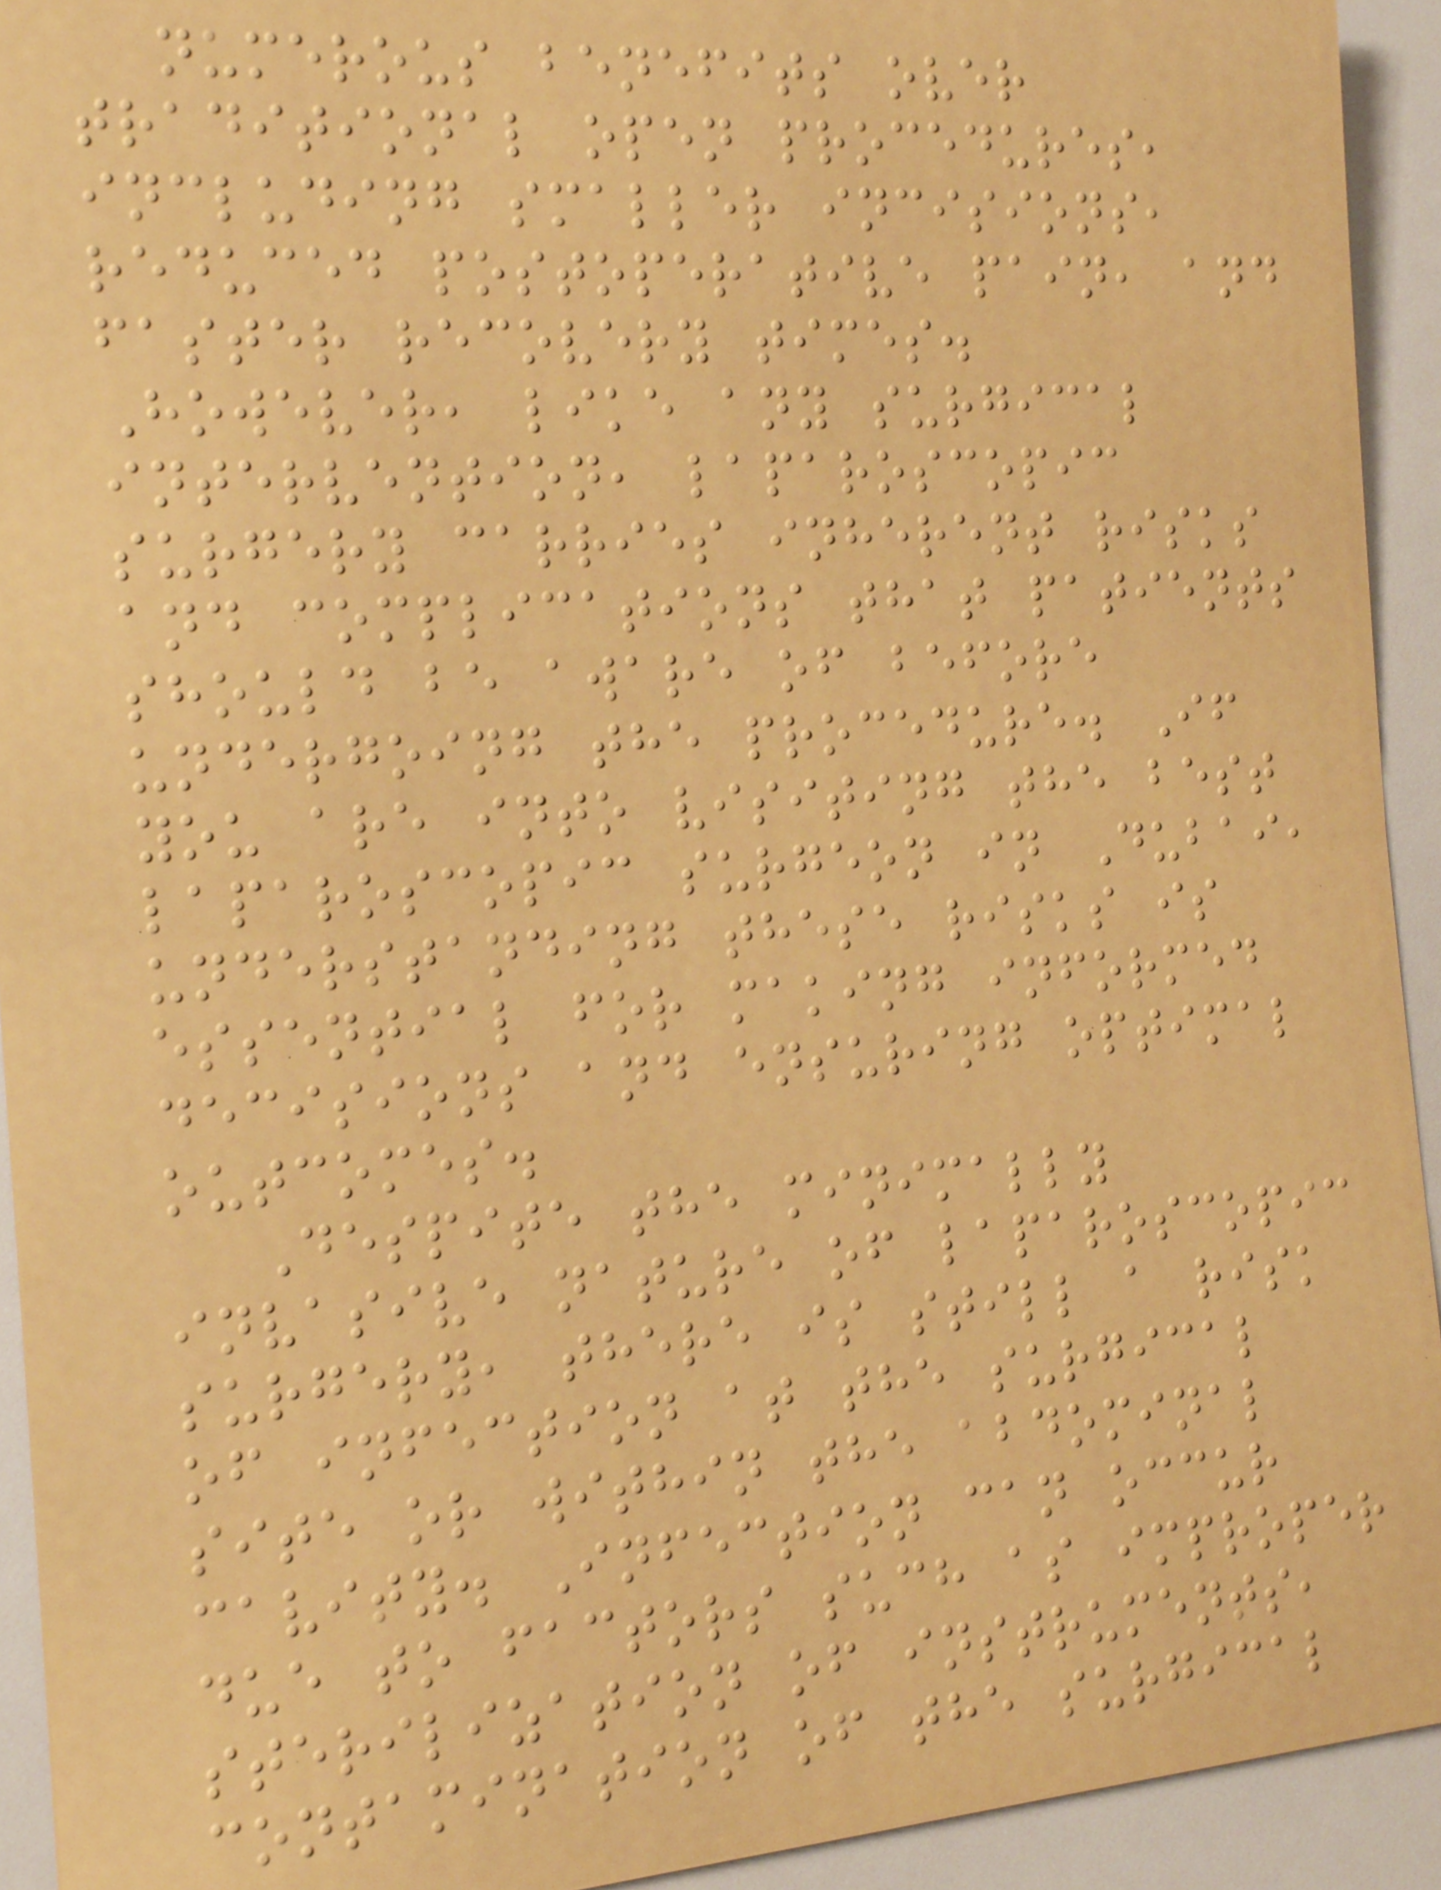numerous benefits over
traditional open procedures,
including smaller incisions,
reduced postoperative pain, and
faster recovery times.
However, like any surgical
intervention, laparoscopic
surgery carries inherent risks
and complications that patients
should be aware of before
undergoing the procedure. If
you are into visiting the best
laparoscopic surgeon in Dubai,
understanding these risks is
essential for making informed
decisions and ensuring optimal
outcomes.
Despite the minimally
invasive nature of laparoscopic
surgery, there is still a risk
of infection at the surgical
site or within the abdominal
cavity. Infection can occur
due to factors such as improper
sterilization of instruments,
contamination of the surgical
